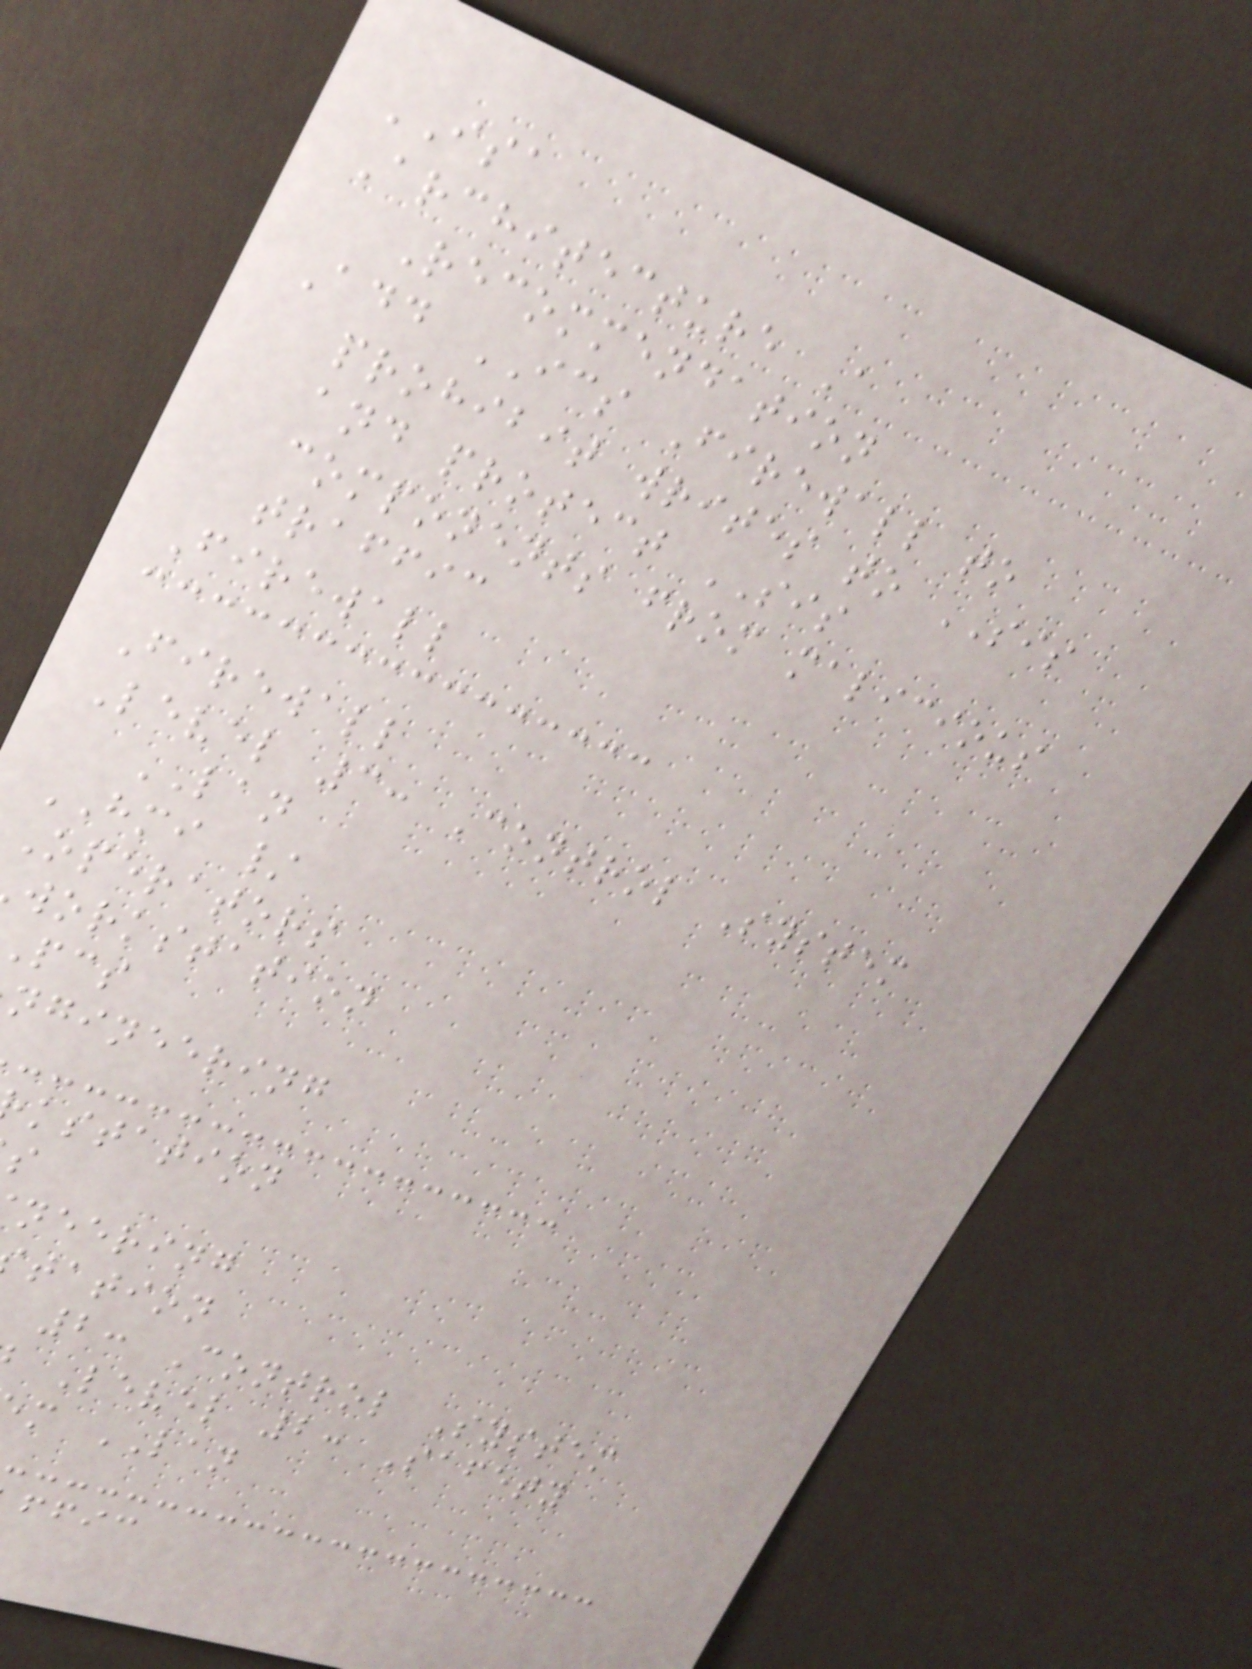ISA
Architecture A
Recommendation
Add ICS Firewall to
prohibit writes to SIS
and protect SIS
components from malicious
traffic
Firewall
Firewall
Level 3: Control System
LAN
HMI /
Operators
workstation
ngineering
kstation
neering
tation
2: Control System
Level 2: Safety
m LAN
ffic
